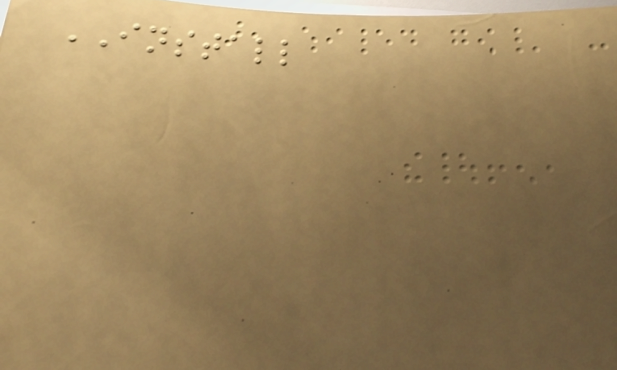INSTALL
